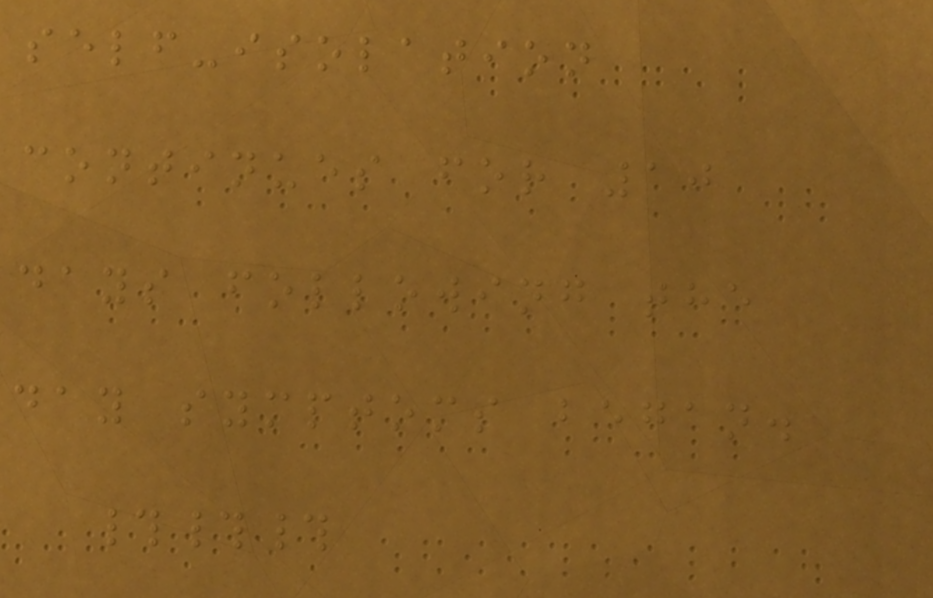self-isolation
continues for 10
days following the
day symptoms began.
###
